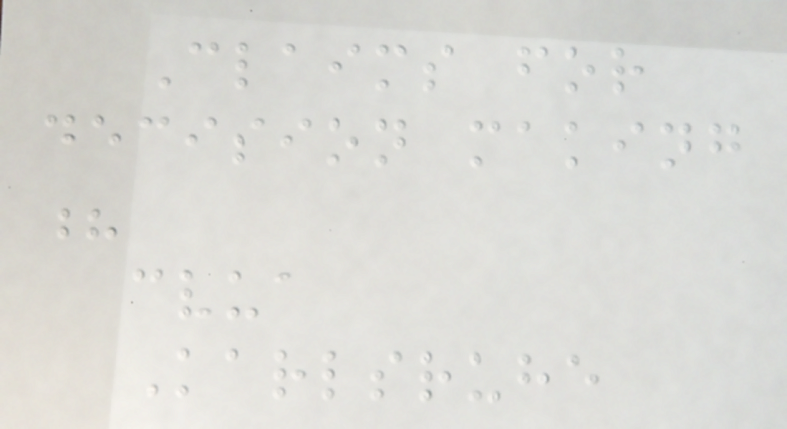Claims for
decision making
?
cvua
Karlsruhe
